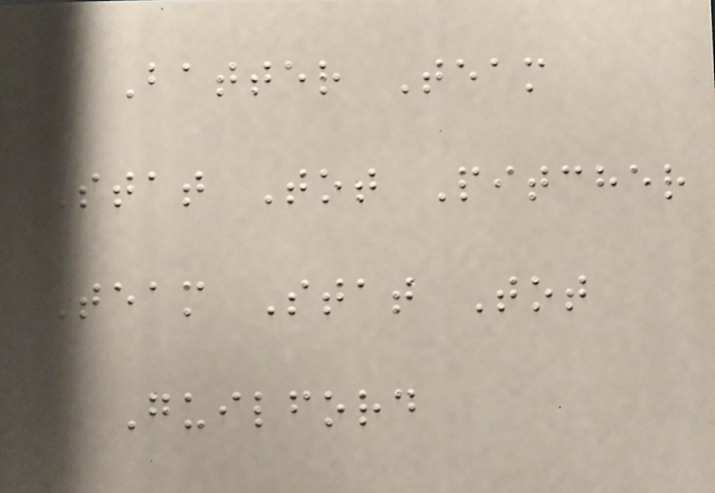Batter Team
Stat Tot Pitcher
Team Stat Tot
Guilford
